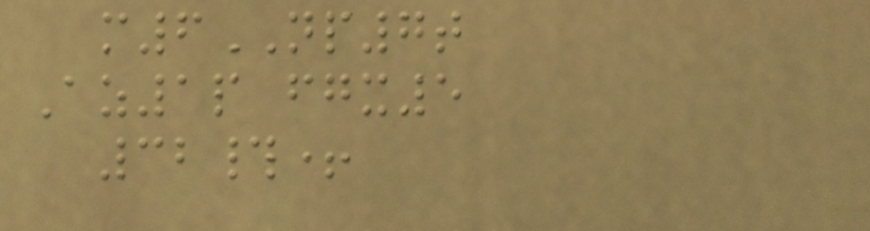m6NP7t
Az1p fgx5
32#+
